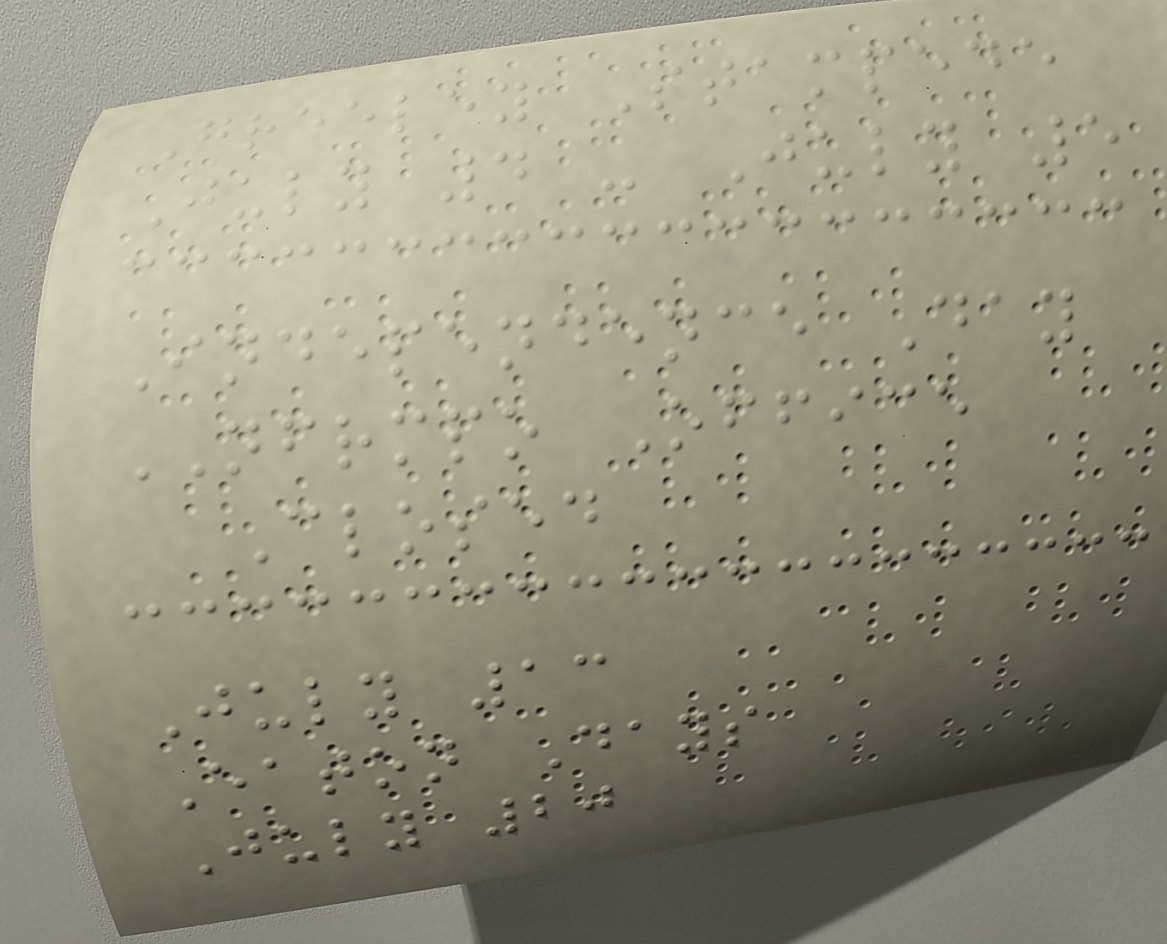Greeley Stampede
July 4 - July 5
Independence Day
NFRMPO Office
Closed
July 13
Eaton Days
July 20
